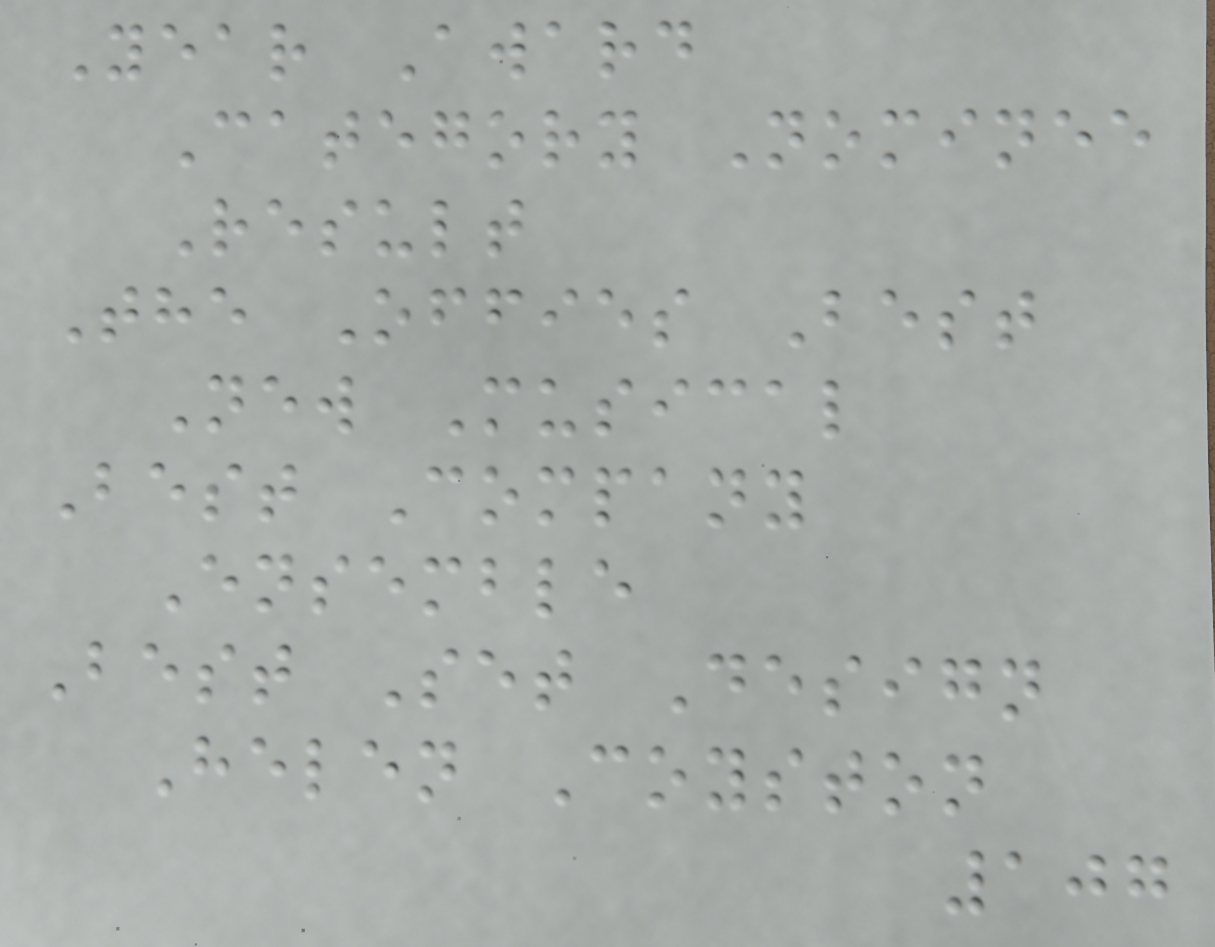Year Award
Category Nominee
Result
The Offies Best
New Musical
Best Company
Ensemble
Best Set Design
Helen Coyston
107
